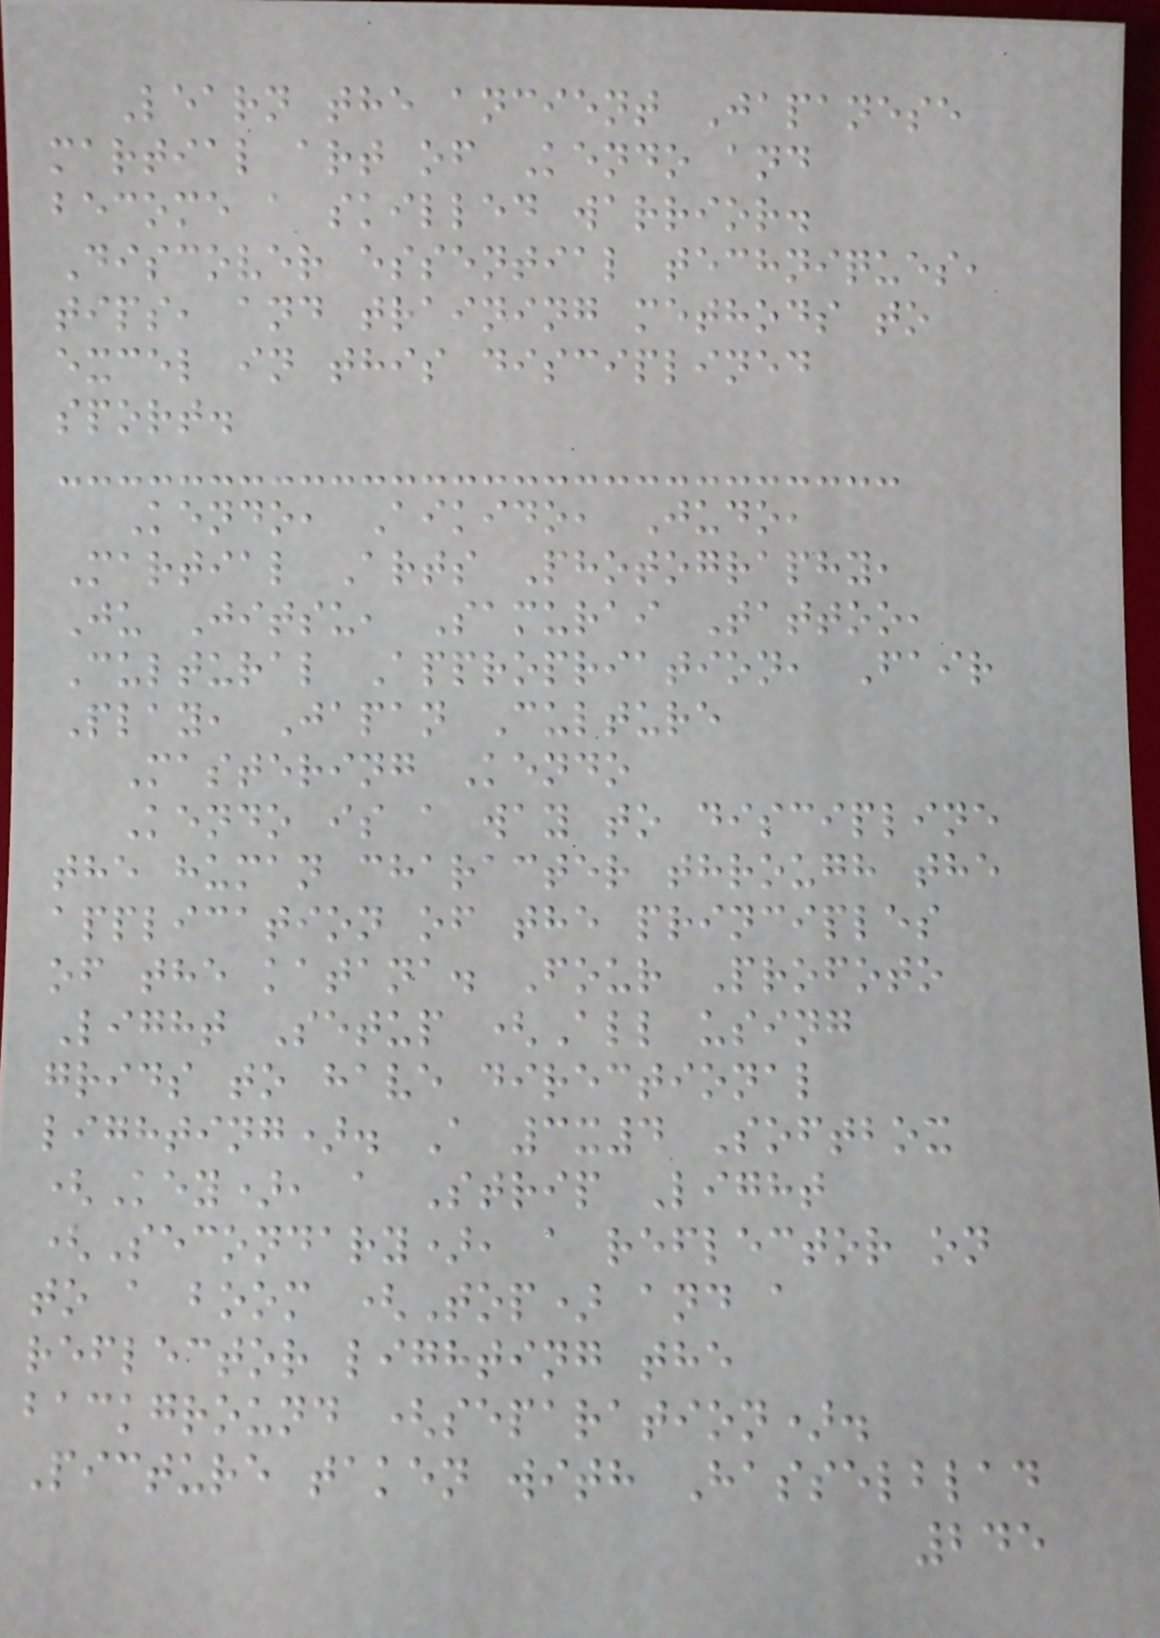Learn the ancient Japanese
martial art of Kendo and
become a skilled warrior.
Discover essential techniques,
tips, and training methods to
excel in this disciplined
sport.
Kendo, Aikido, Judo,
Martial Arts Photography,
Ju Jitsu, Samurai Tattoo,
Cultural Appropriation, Fair
Play, Japan Culture
Mastering Kendo
Kendo is a way to discipline
the human character through the
application of the principles
of the katana. Four Profoto
Light Setup (All using
grids to have directional
lighting). A 3x4 Softbox
(Key), a Strip Light
(Secondary), a reflector on
to a boom (Top) and a
reflector lighting the
background (separation).
Picture taken with Hasselblad
245
